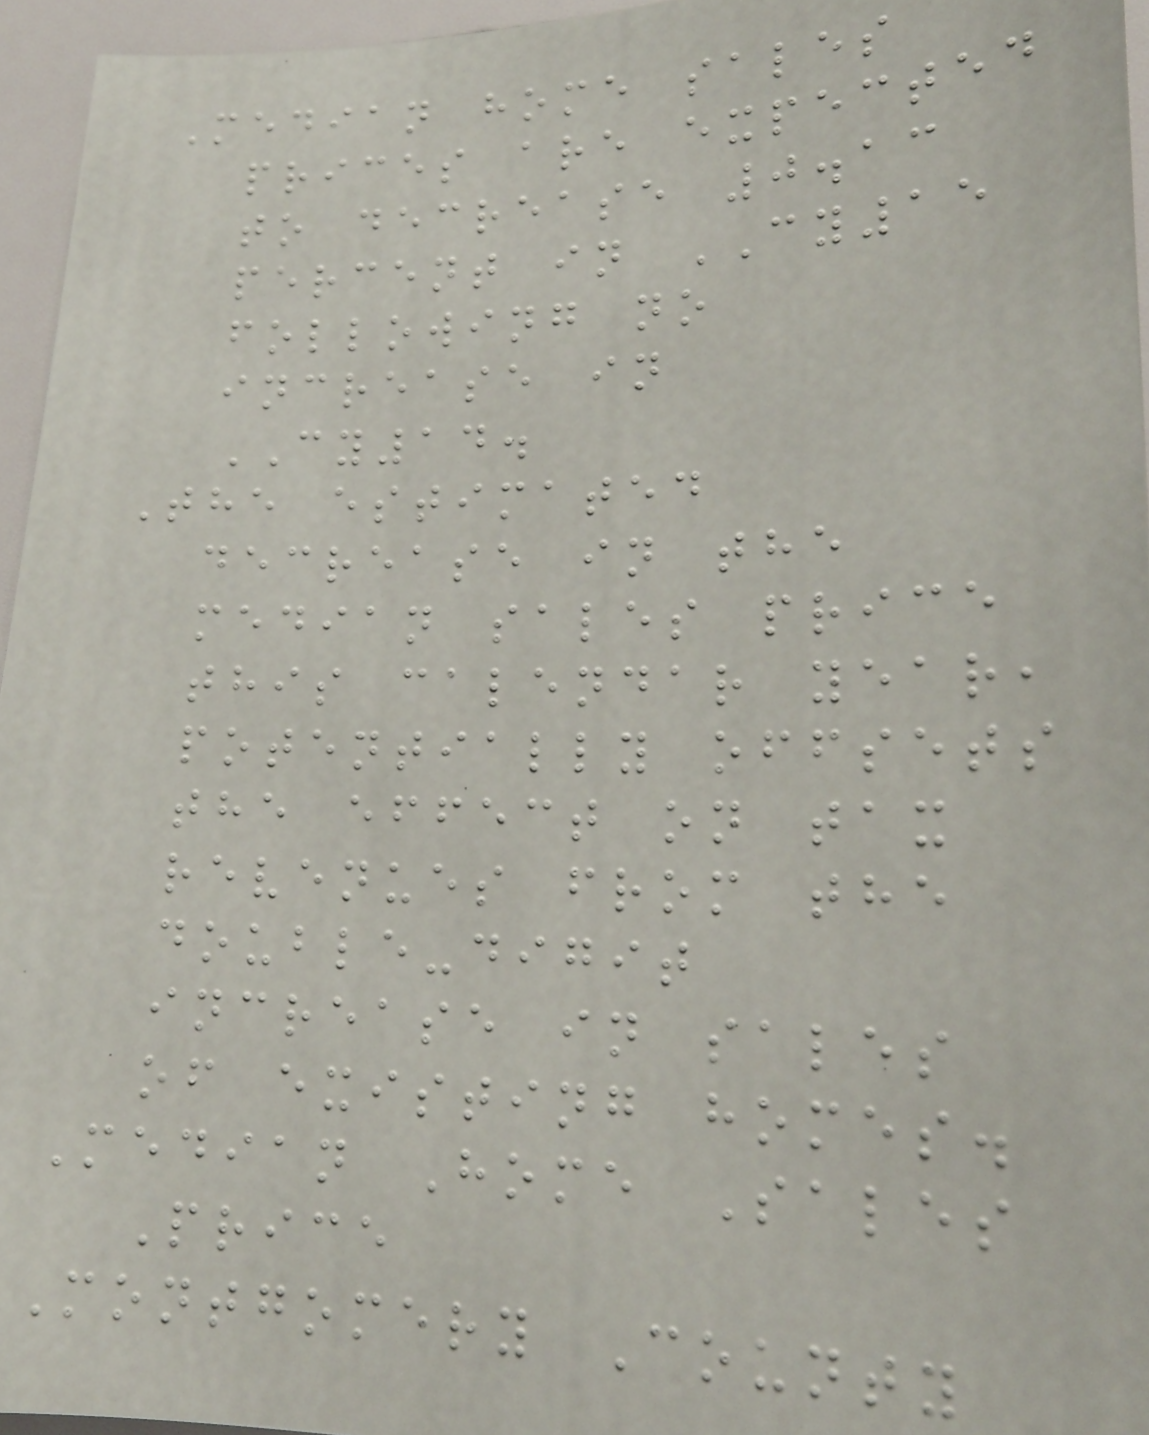Median home sales
prices are expected
to decrease 0.13
percent in CY15
following no
increase in
CY14.
The estimated
decrease in the
median sales price
this calendar year,
potentially offsets
the effect on tax
revenues from the
double-digit
increase in sales
of existing homes.
Median Home Sales
Price
Montgomery County
